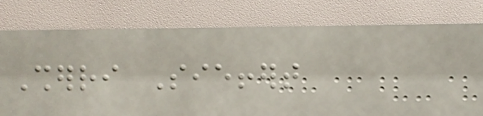Sherri Sieffert
